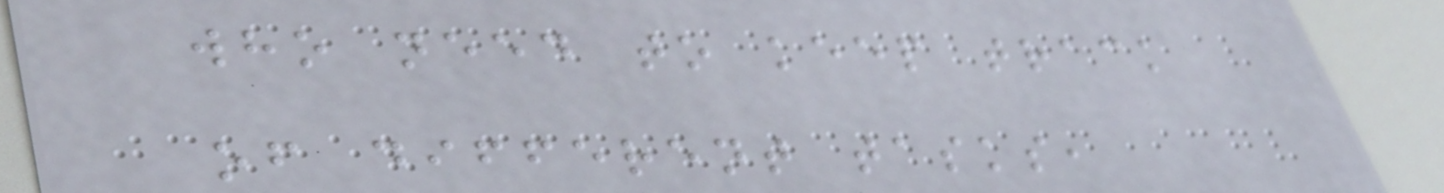who need to keep track
of different tasks,
